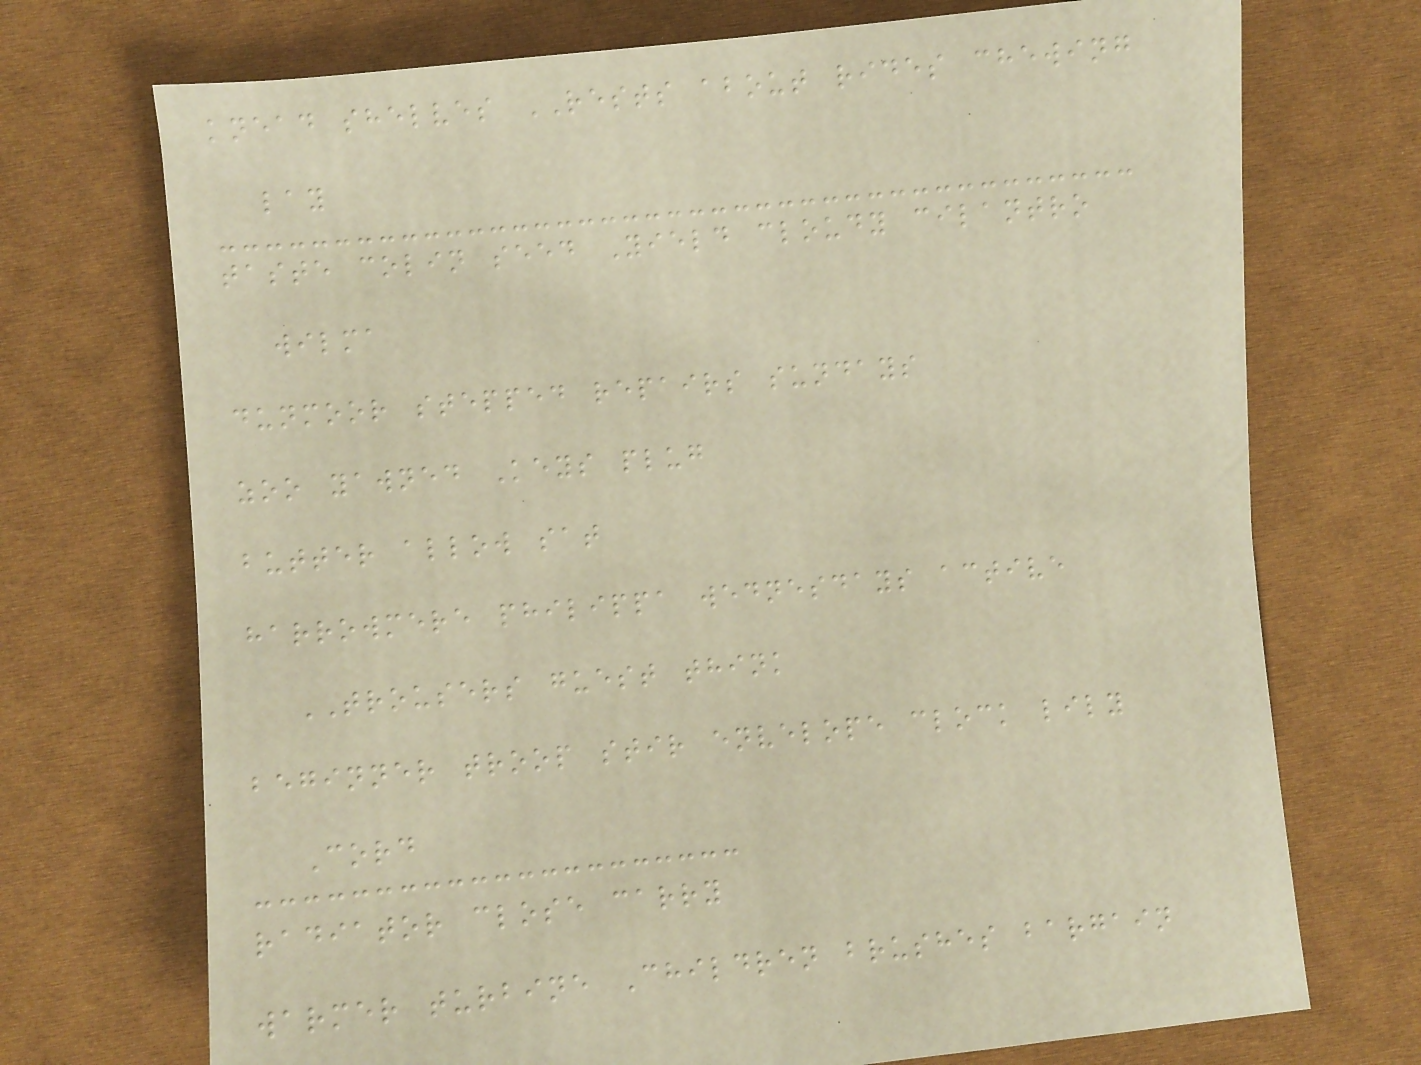knead shelves RESTS about rides chewing
lay
taste colin seed Yield cloudy cilantro
wilma
dunmoor stepped repairs sundays
zoo yawned Keys plug
butter allow sat
harrowmere philippa wednesdays active
TROUSERS guest think
beginner troop stir envelope clock lily
Cord
radiator close carry
warmer turbine Children brushes bargain
